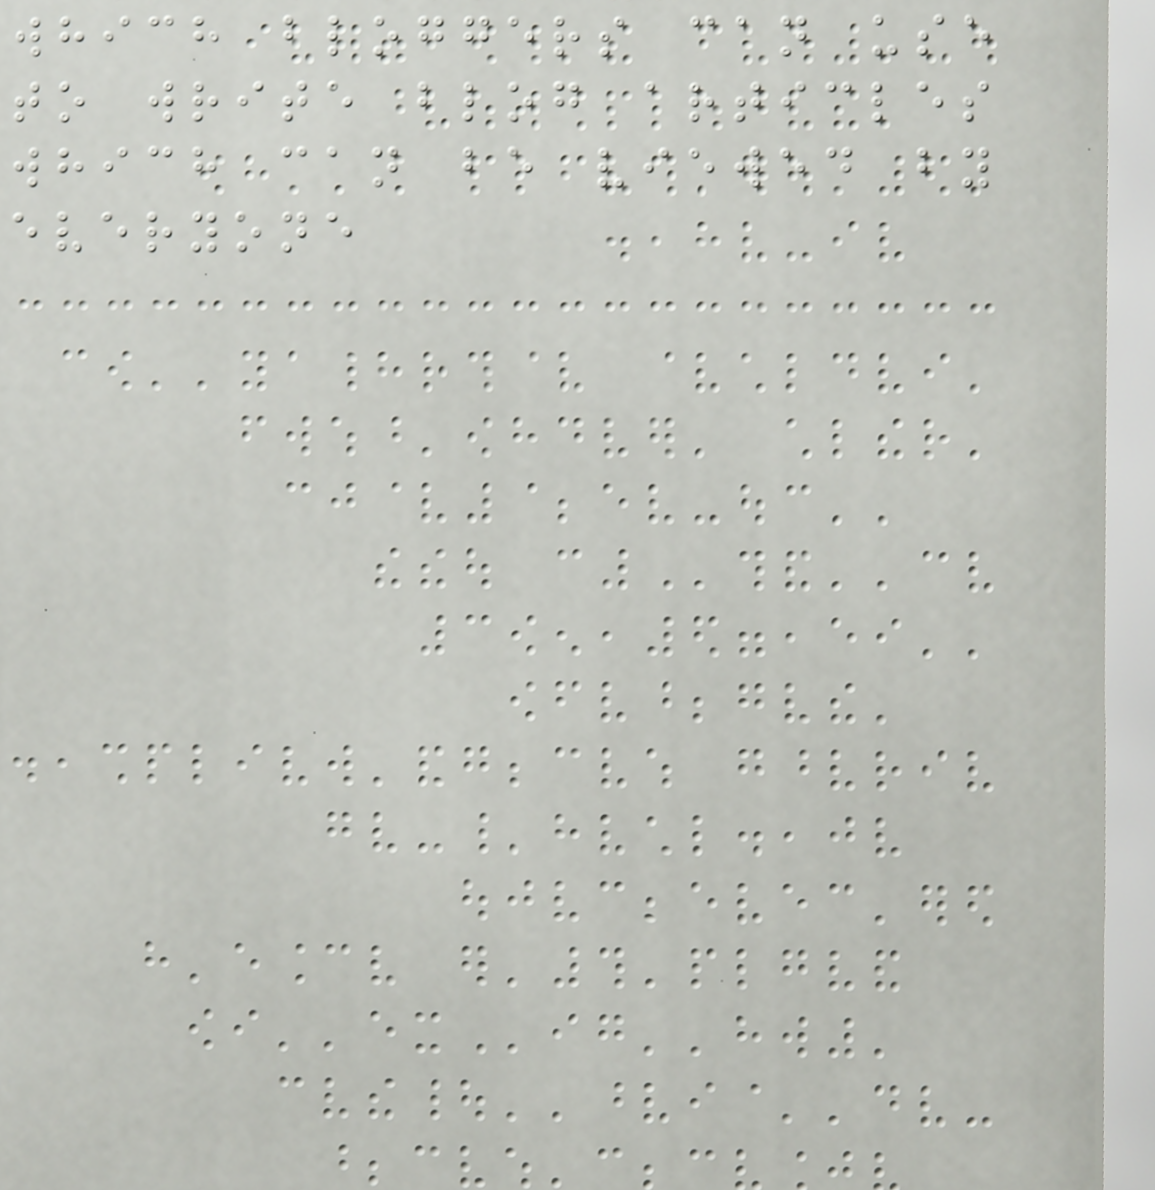which bloggers can use
to write blog articles
which can be viewed by
everyone
